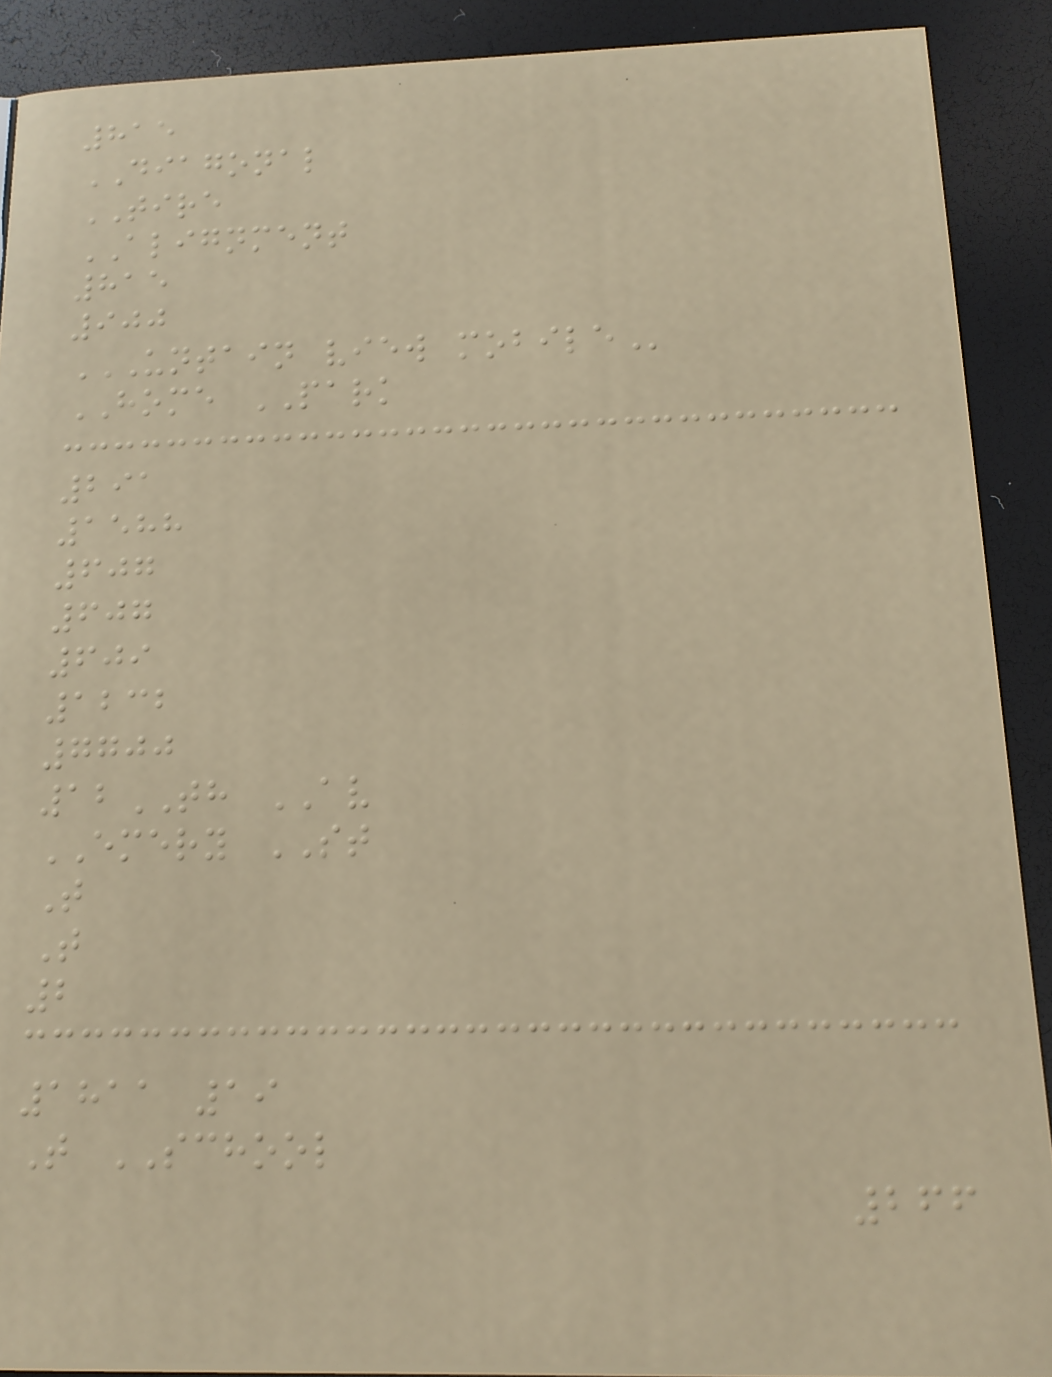815
DIAGONAL
TIRE
ALIGNMENT
815
900
UNTAIN VIEW MOBILE
HOME PARK
291
1588
607
607
609
1232
7700
12TH AV
EMERY ST
T
T
2
1811 19
T SCHOOL
266
